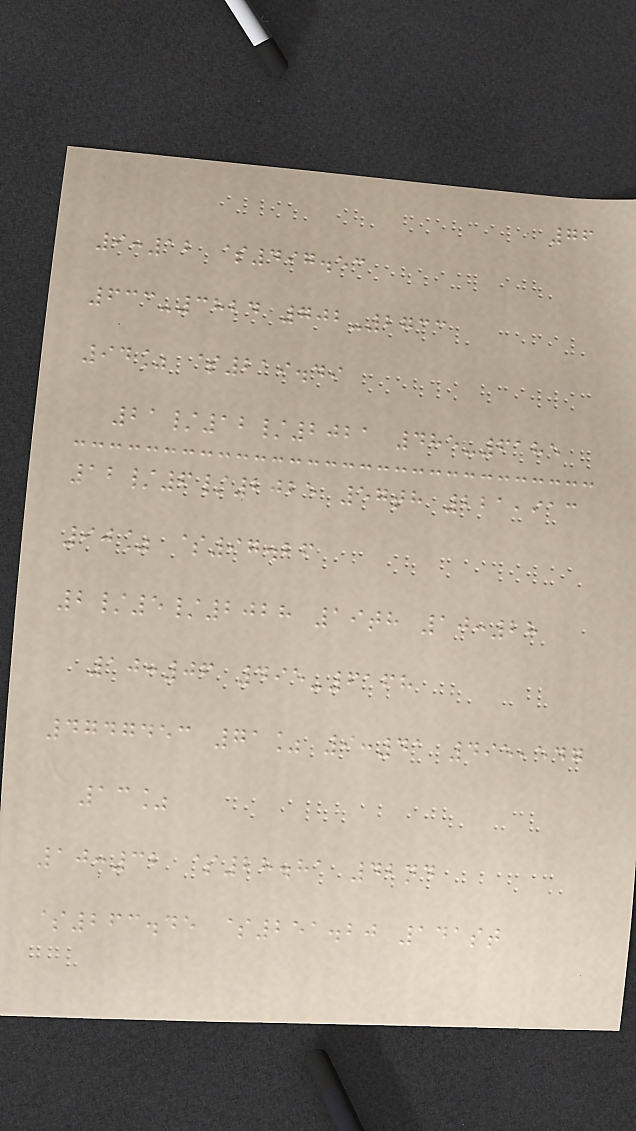76
9:12 $497.53
633-3824 702-2733
94% $219.49
21/12/2021 485-6185
12/6/2025 57th 221,913
90% $97.26
2/5/2028 19th 10:28
10:06 495-6168
4747453 71% 9:41 495,547
13%
10:32 $28.81 42nd
$263.45 $251.20 141st
